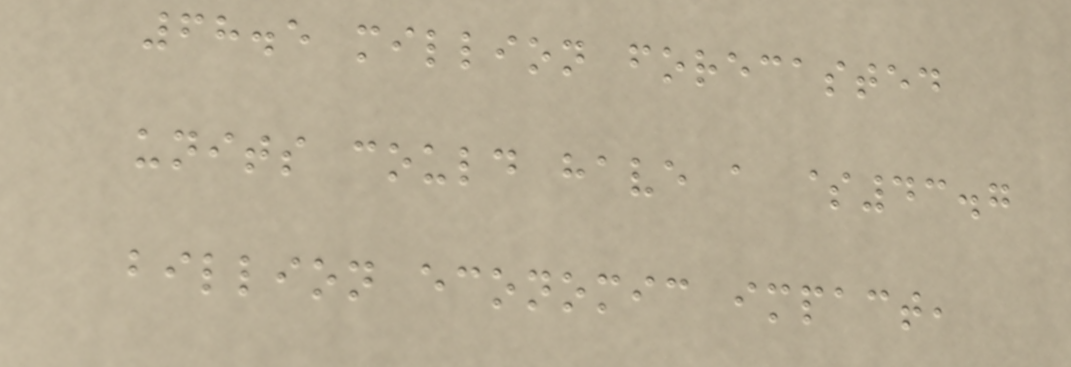68.5 million forecasted
units could have a $43.7
billion economic impact,
